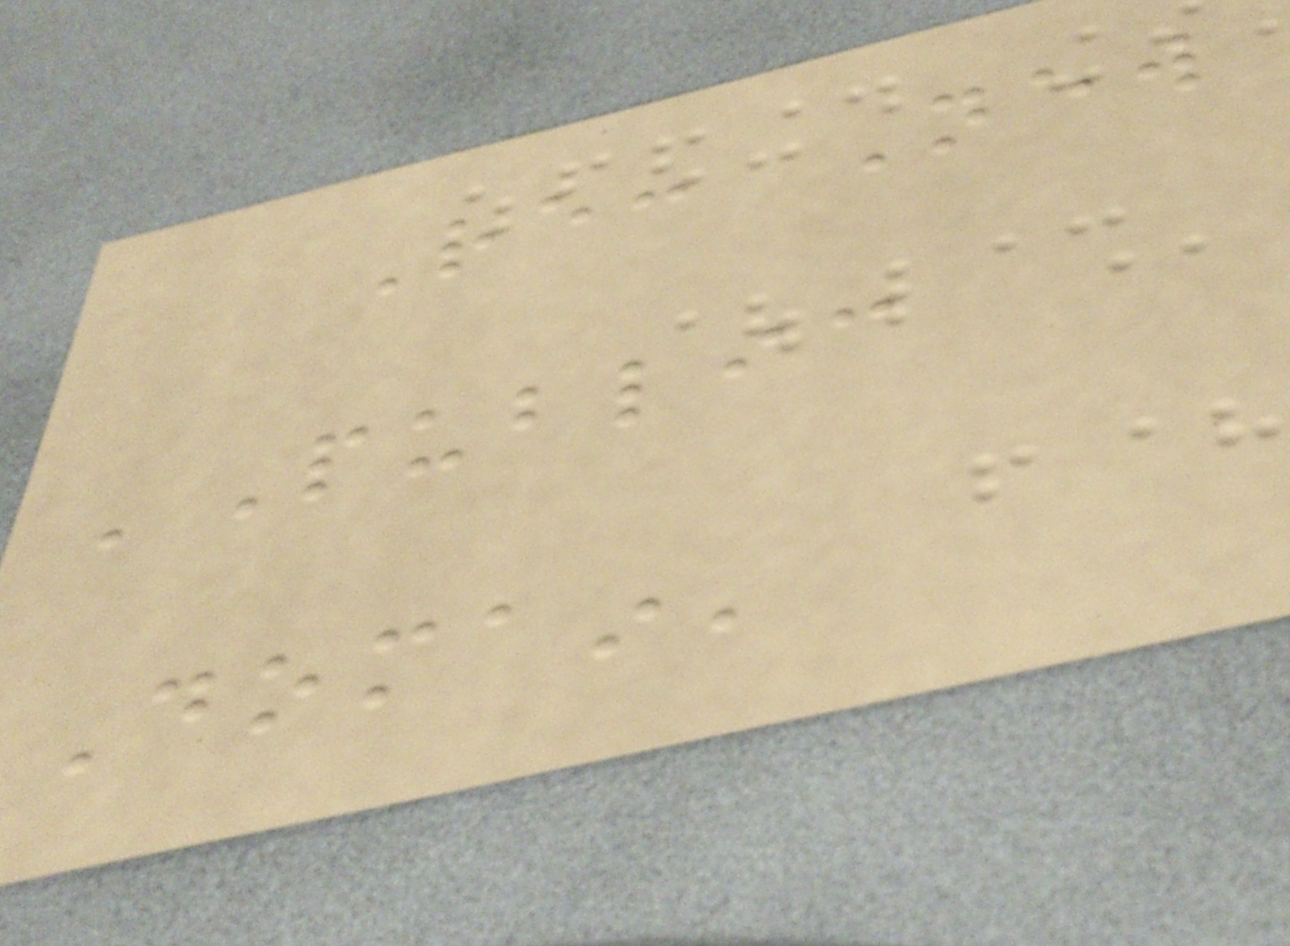Re: New
'Public
Domain'
